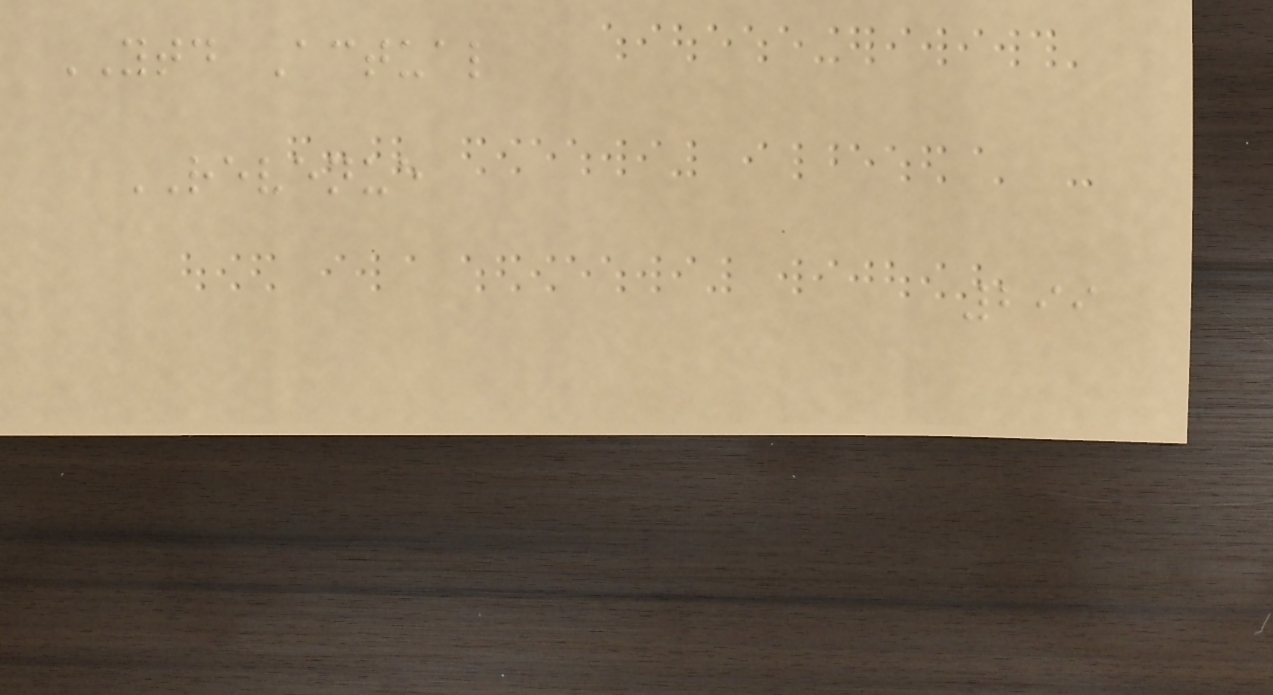YTD Actual
REVENUE
299
